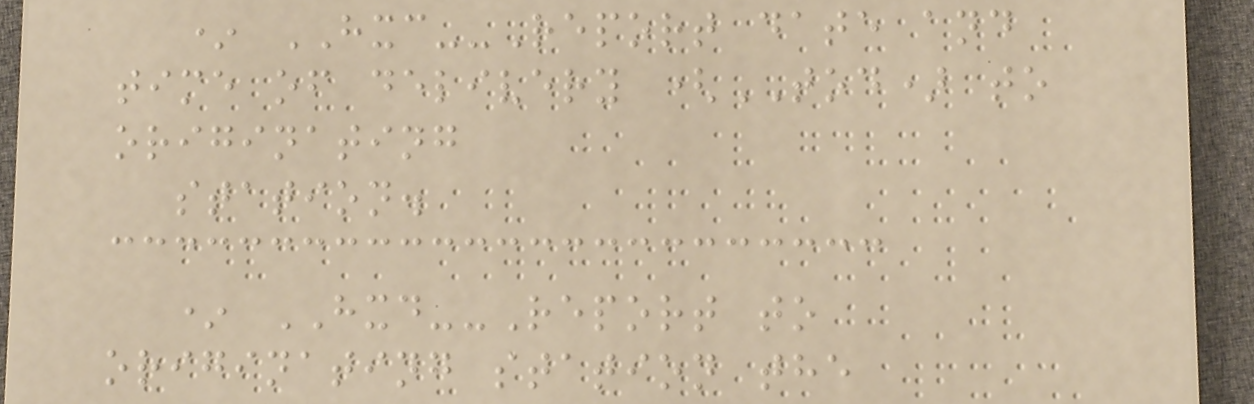* HXC--Report date and
time of delivery (TOD) to
originating
station.
* HXD--Report to
originating station the
